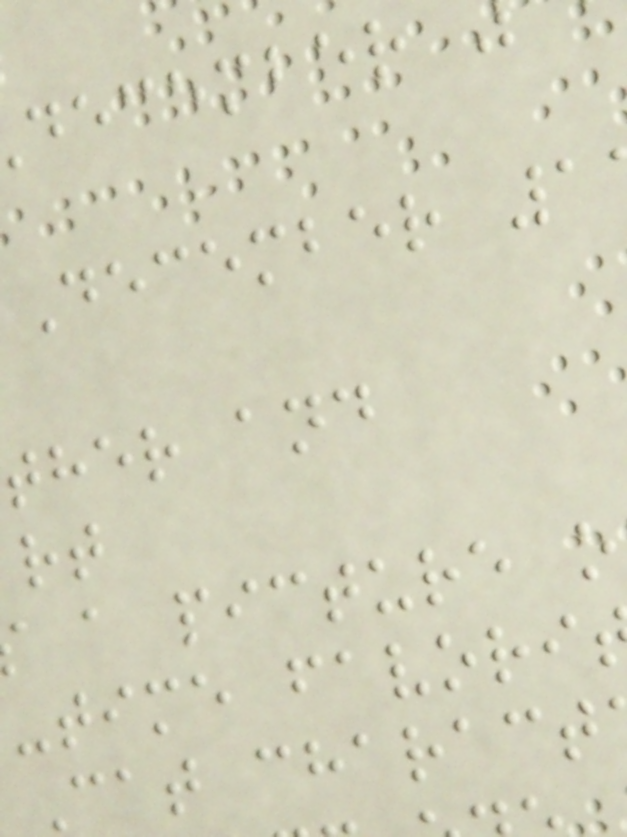december
December 1
ther and
a picture o
-time favori
Cat charact
